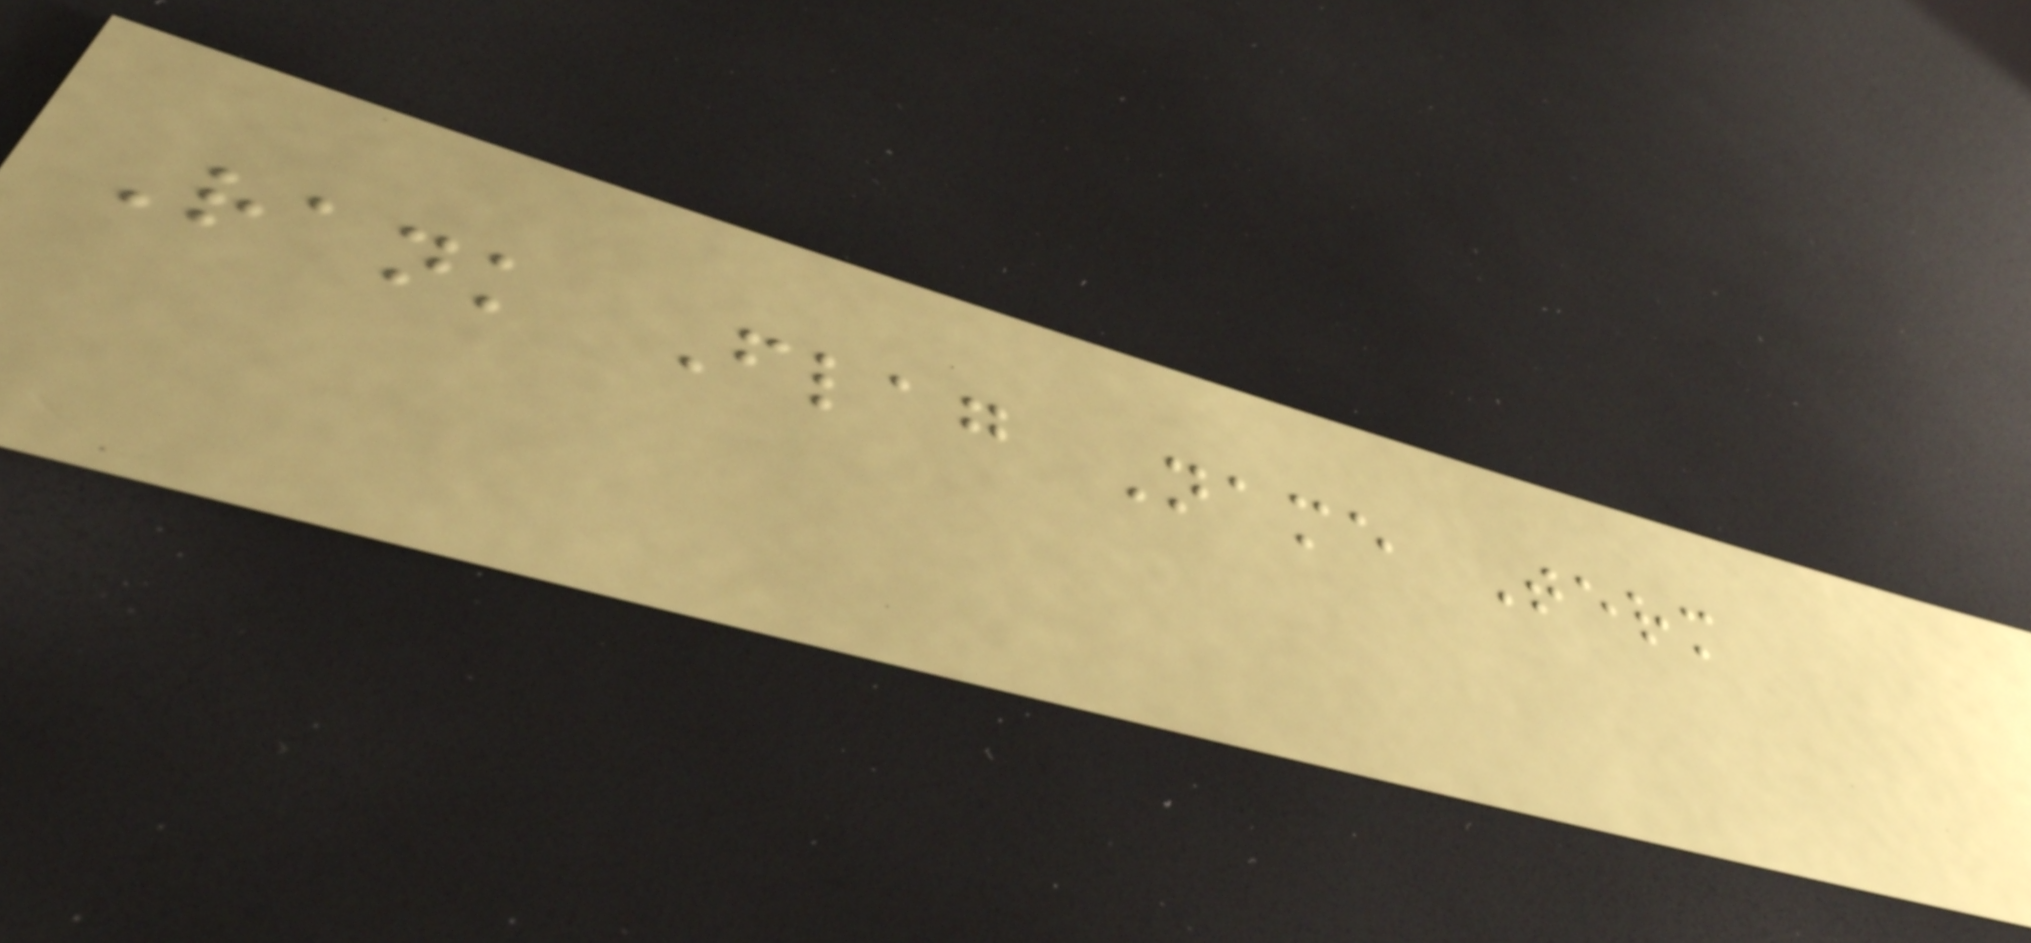Rank Flag Name Term
